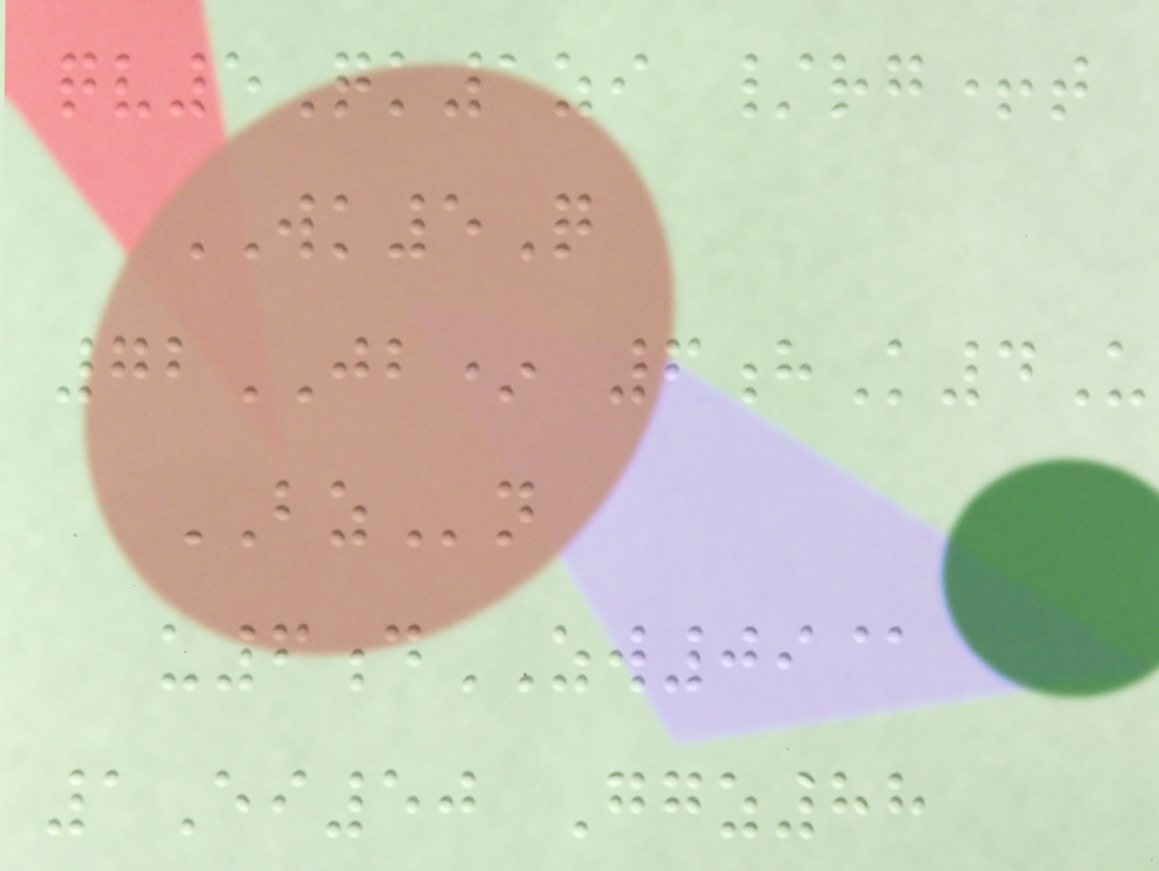qv5Qk1zi /rg+t
WK5Q
72JB* 6hK4U
BZn
u6dZW09@
1Ei50 Ggz88
